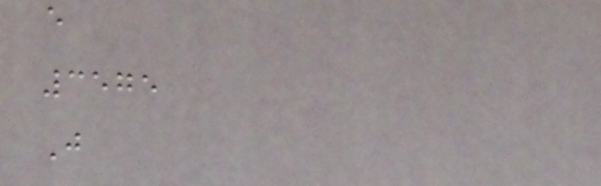e
3575
J
